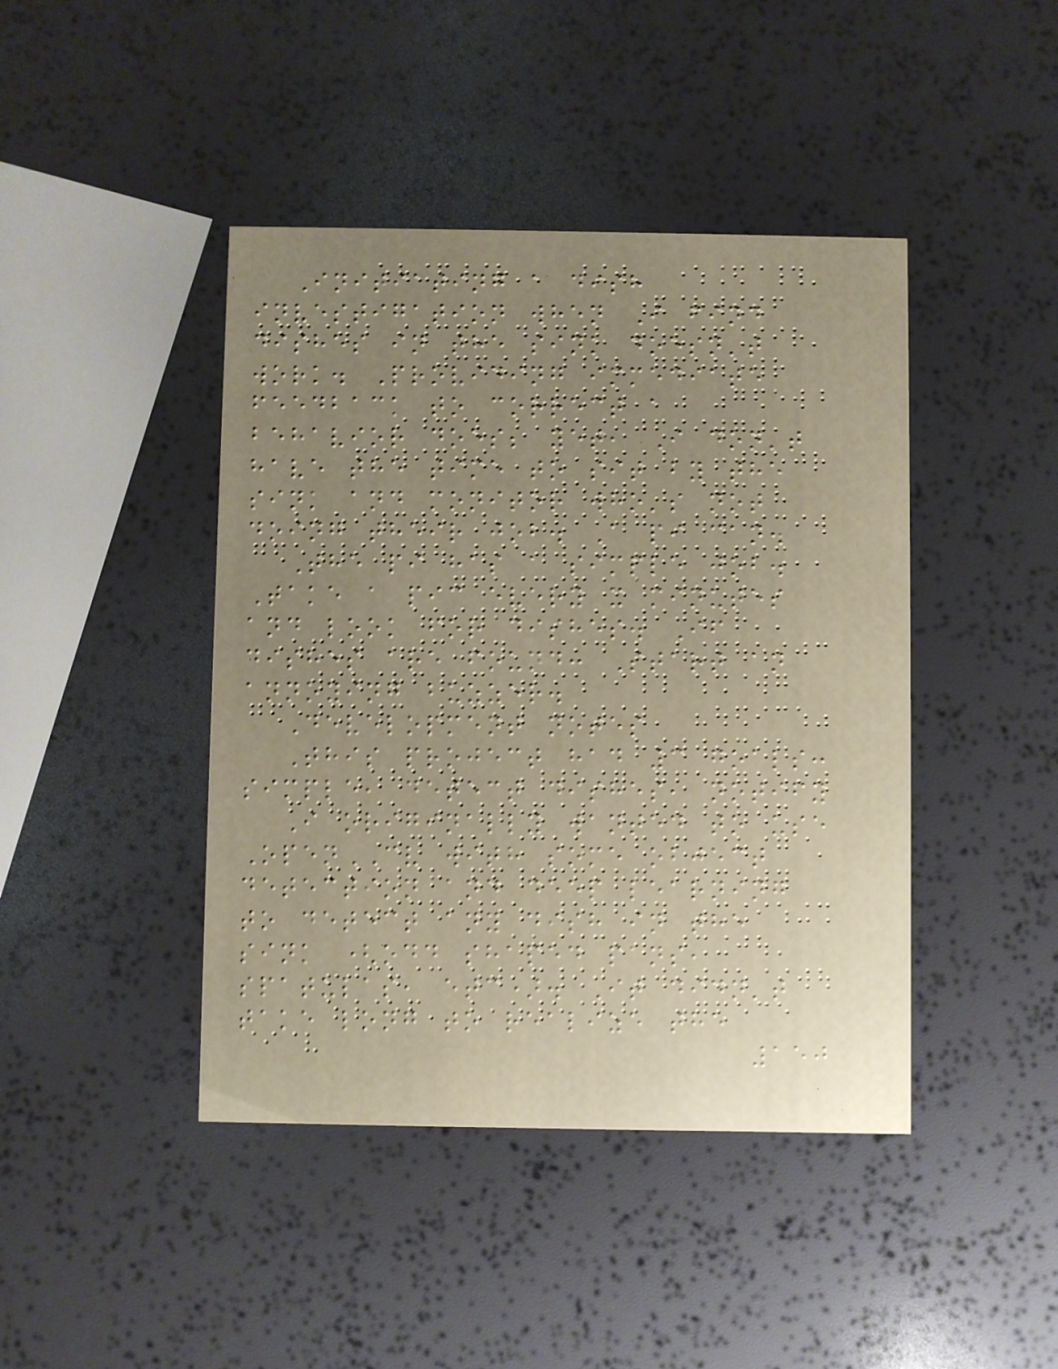Initiating a dish
investigation when I find
dishes in the sink doesn't
work. Providing immediate
feedback to correct a
behavior does; yet, I don't
have the time to sit by the
sink and monitor who's not
doing their job. A pi can.
The pi has a simple job.
Take a pic every x minutes
and look for dishes. If
dishes are found: Start an
annoying buzzer.
Development notes
This project had 3 goals:
simple, detect dishes, notify
I originally wanted to use
OpenCV with some object
detection and deep learning
to detect any dish in the
sink (odd shaped pans,
spatulas, etc). It didn't
take long to realize the
150
